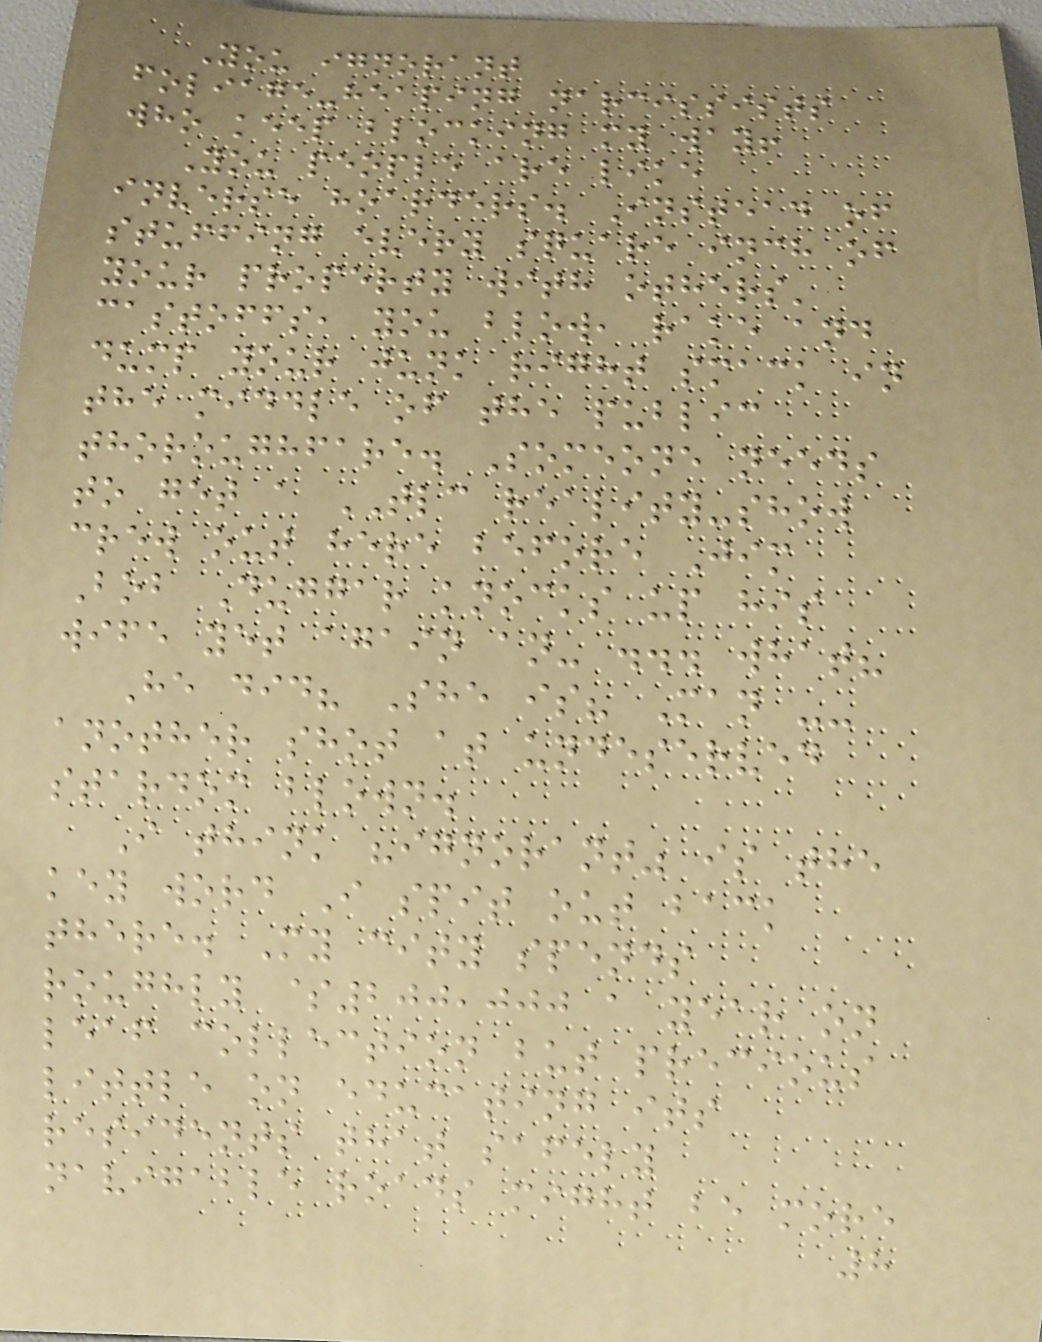You ignorant
foliage-heaping narcissists
who keep blocking my way!
You people are like
inverse hoarders. Instead of
stuffing every square inch of
your property with others'
castoffs, you blow, rake and
dump your junk right smack in
the middle of the public
thoroughfare. Someone needs
to get a TLC reality-show
crew out here before Jim
Bob Duggar knocks up his
wife yet again an- ... what?
He did? She is? Man --
another shot at undeserved
stardom blown.
I think "ignorant" is the
key word I spit out back
there. My city spends
roughly $200,000 a year on
leaf collection but precious
little on educating its
residents that safely
navigable roads might be more
8
